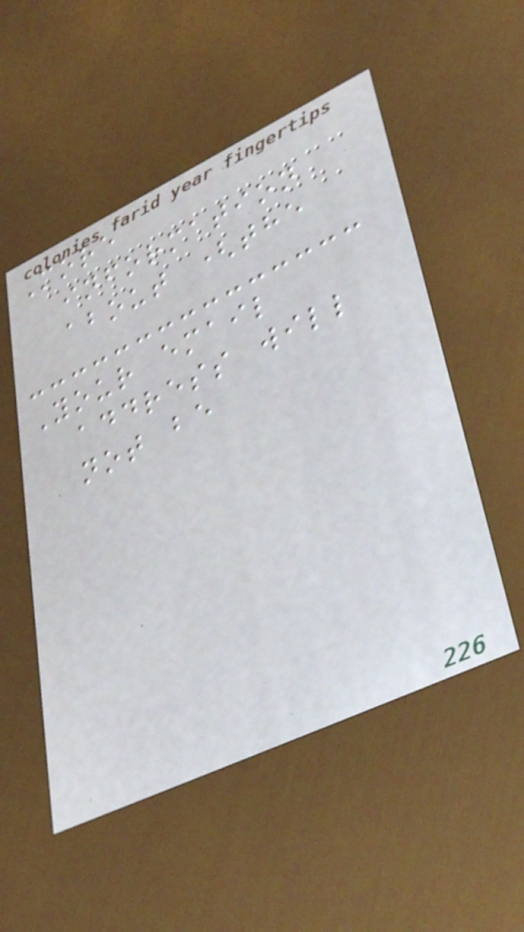More
information
about (the
Your email
address will
not be
